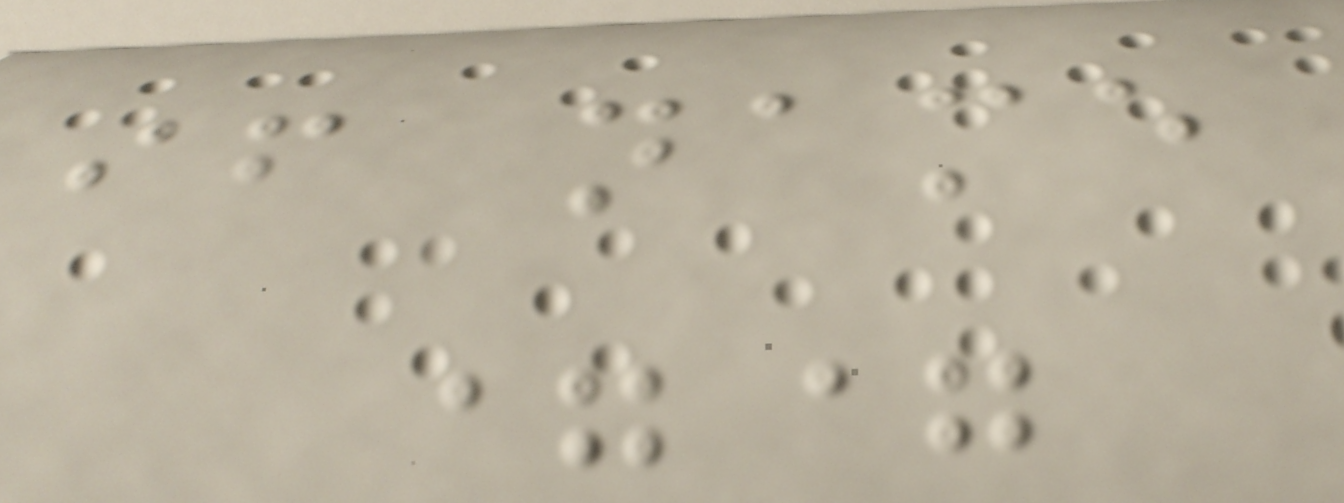if name
==
